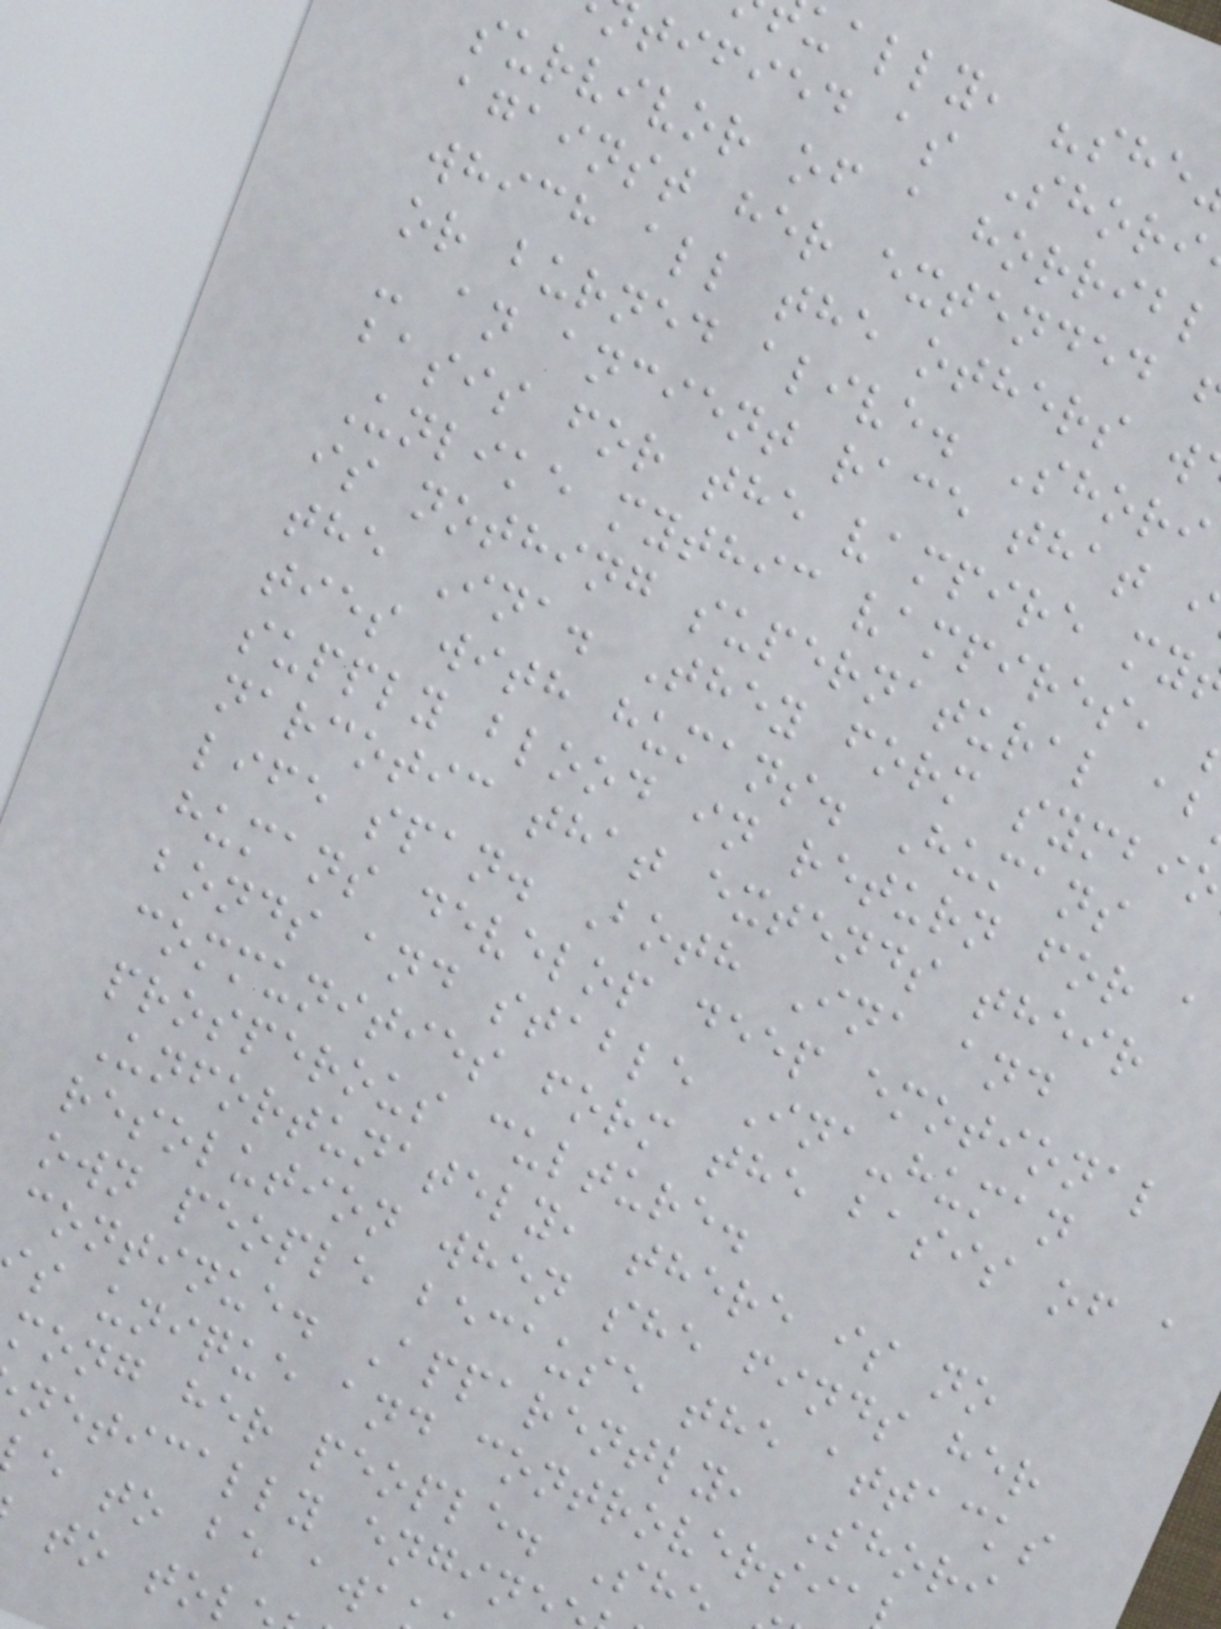ually, "she
tified as Shori
survivor of a horribl
against her extended
which all the others w
or burned alive. Shori
- an ancient race that
basis for the vampire my
Unlike mythic vampires,
is nothing supernatural ab
the Ina. They form symbi
ties with humans. Humans
supply blood in return for a
narcotic that extends their
life span. Both Ina and
humans develop deep emotional
bonds and stable Ina-human
communities form the basis of a
prosperous culture.
Unfortunately, there is no
resolution when she finds her
own people because the attacks
continue. Apparently, Shori
s unique and controversia
mong her people. She
netically engine
e to be awa
to tol
